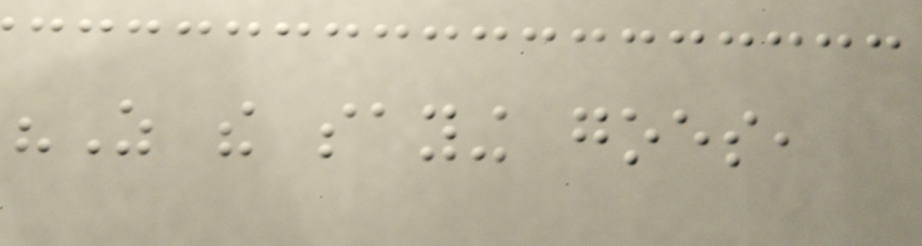"As the saying goes,
